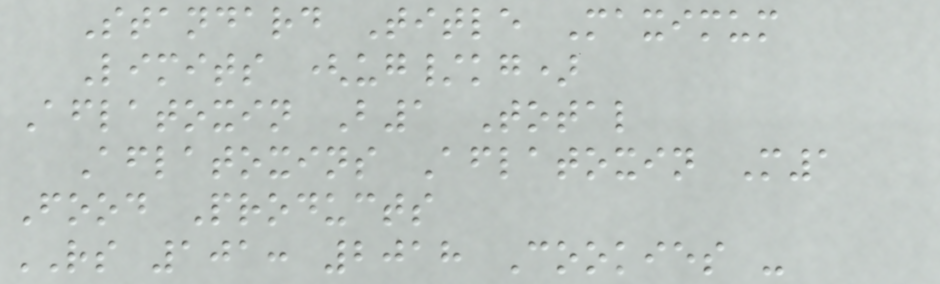Standard Title Maximum
Limits (ug/kg)
Aflatoxin B1 Total
Aflatoxins Aflatoxin M1
Food Products
RS 101: 2018 Cookies -
